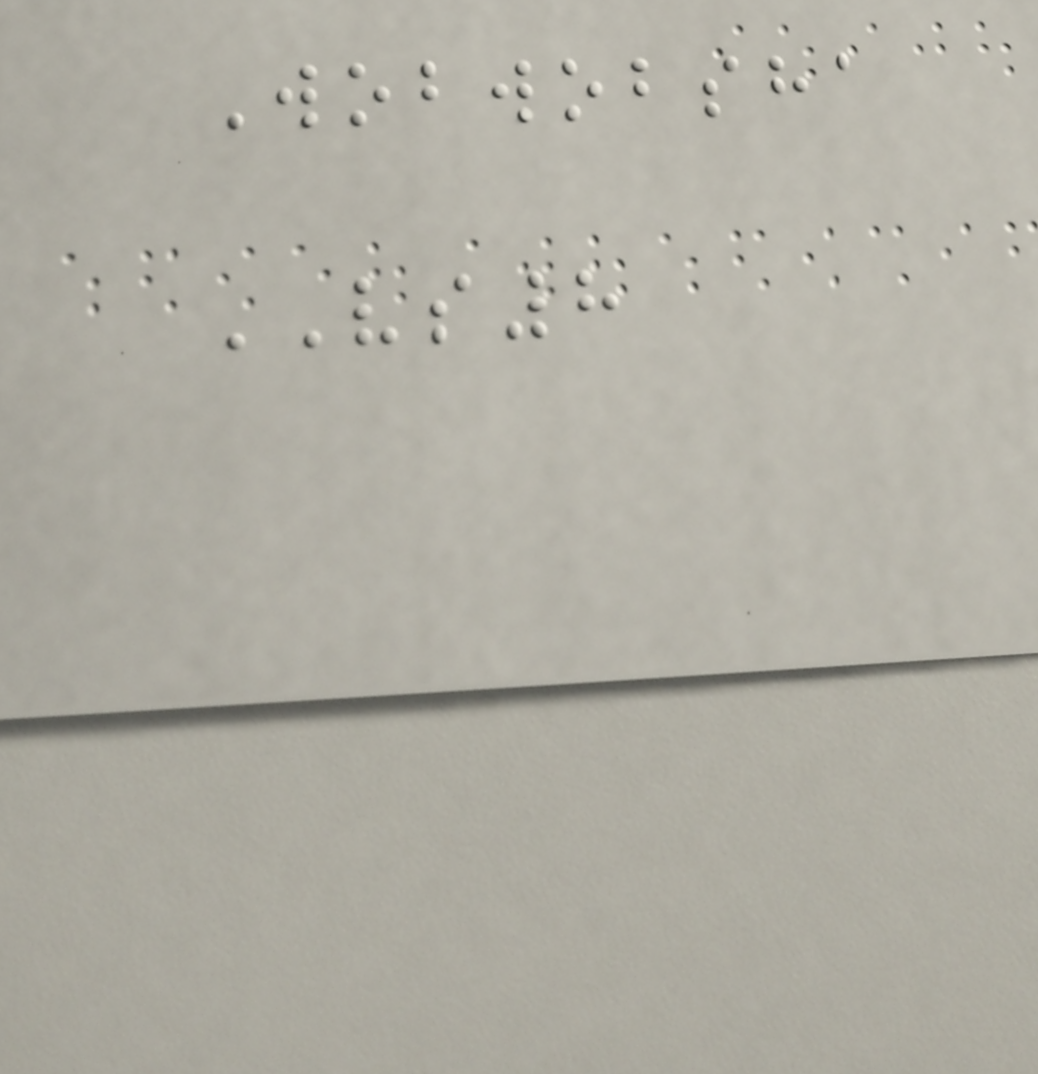Wobwobsha
VS8
